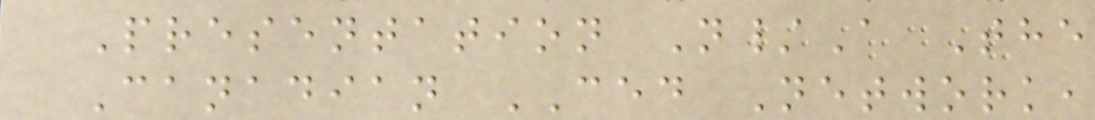Presentation N/A The
Canadian CED Network,
